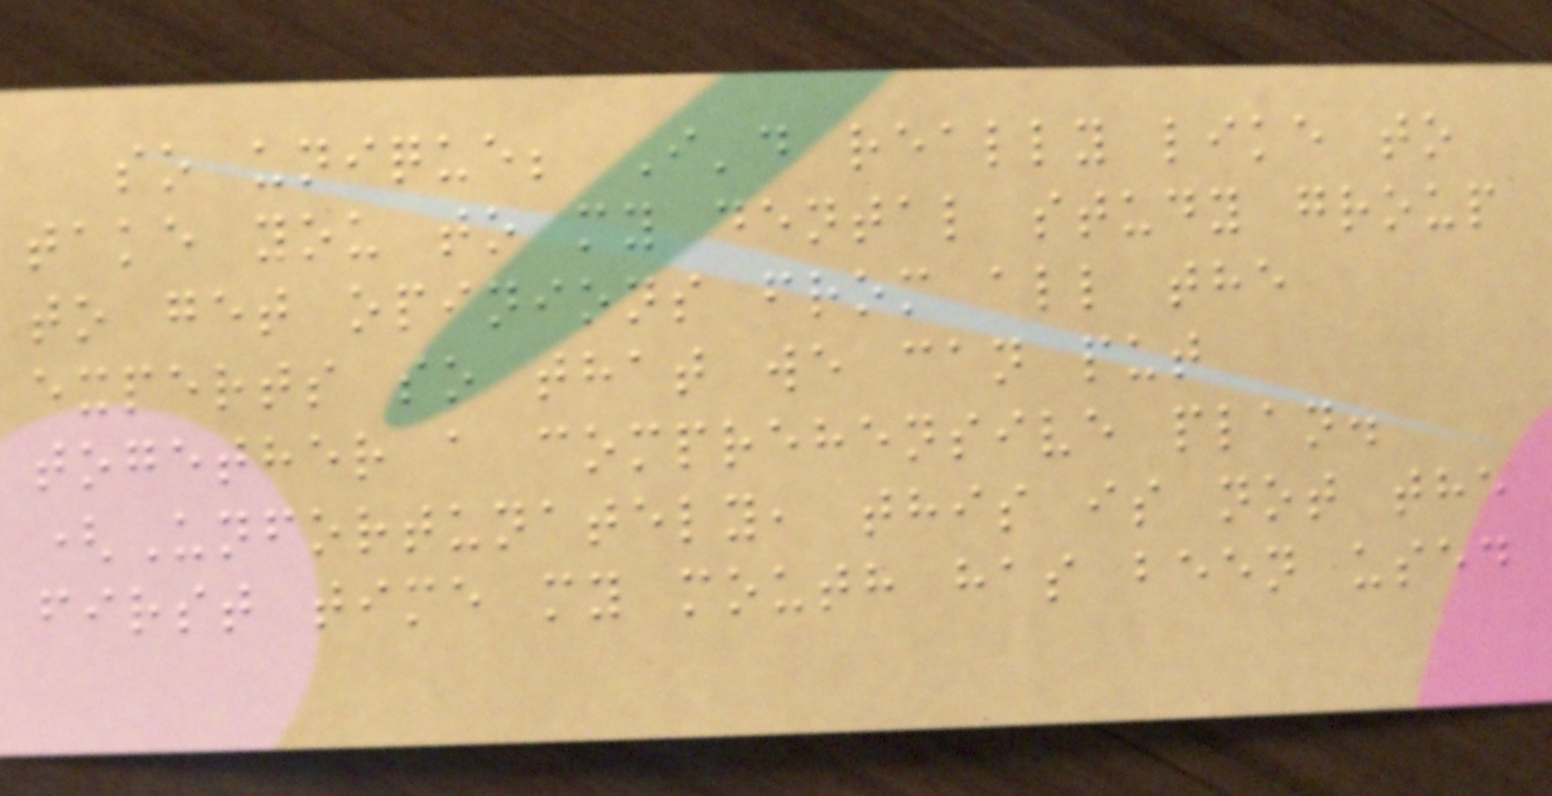so unique; I'd really like to
take you to my dental study group
to get opinions from all the
experts so that we can put
together a comprehensive plan.
(Unfortunately, this is not the
first time my mouth has been used
